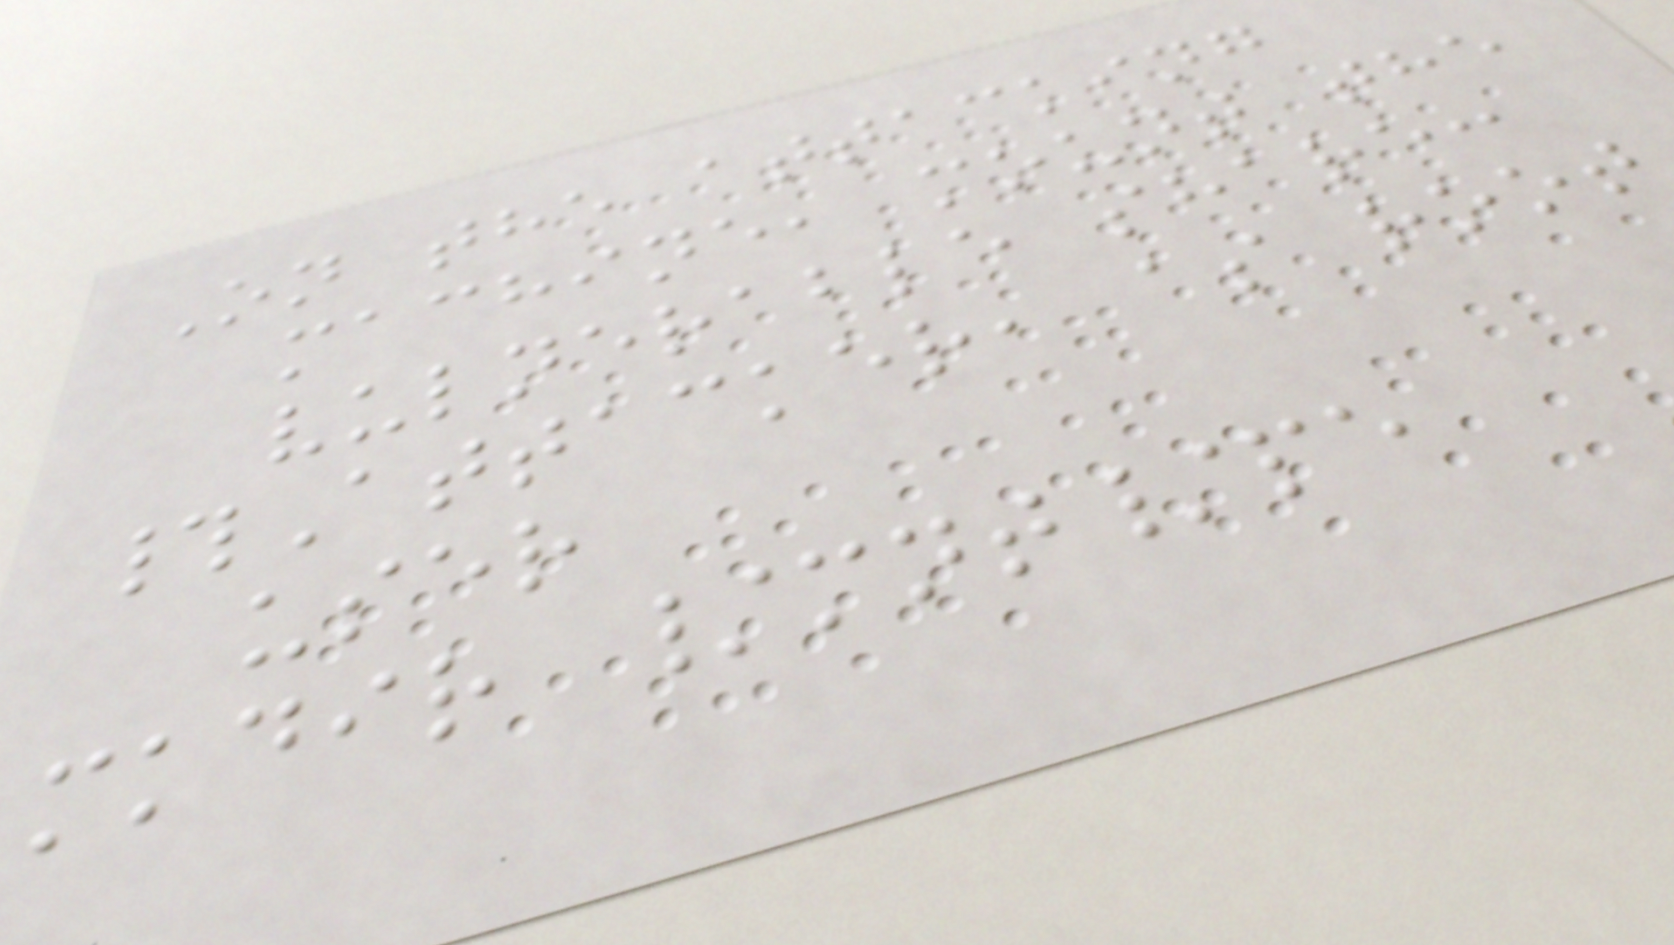On the attacking
machine, mount the
vulnerable share:
#Attacker, as root
user
mkdir /mnt/pe
